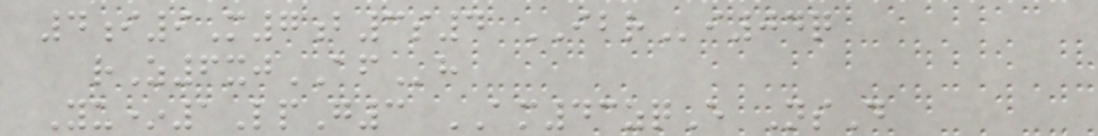4i9M7b3s4 IBRi04q
rZ6xjAFh
Yu*1LpG3 AM43zqE NsD
